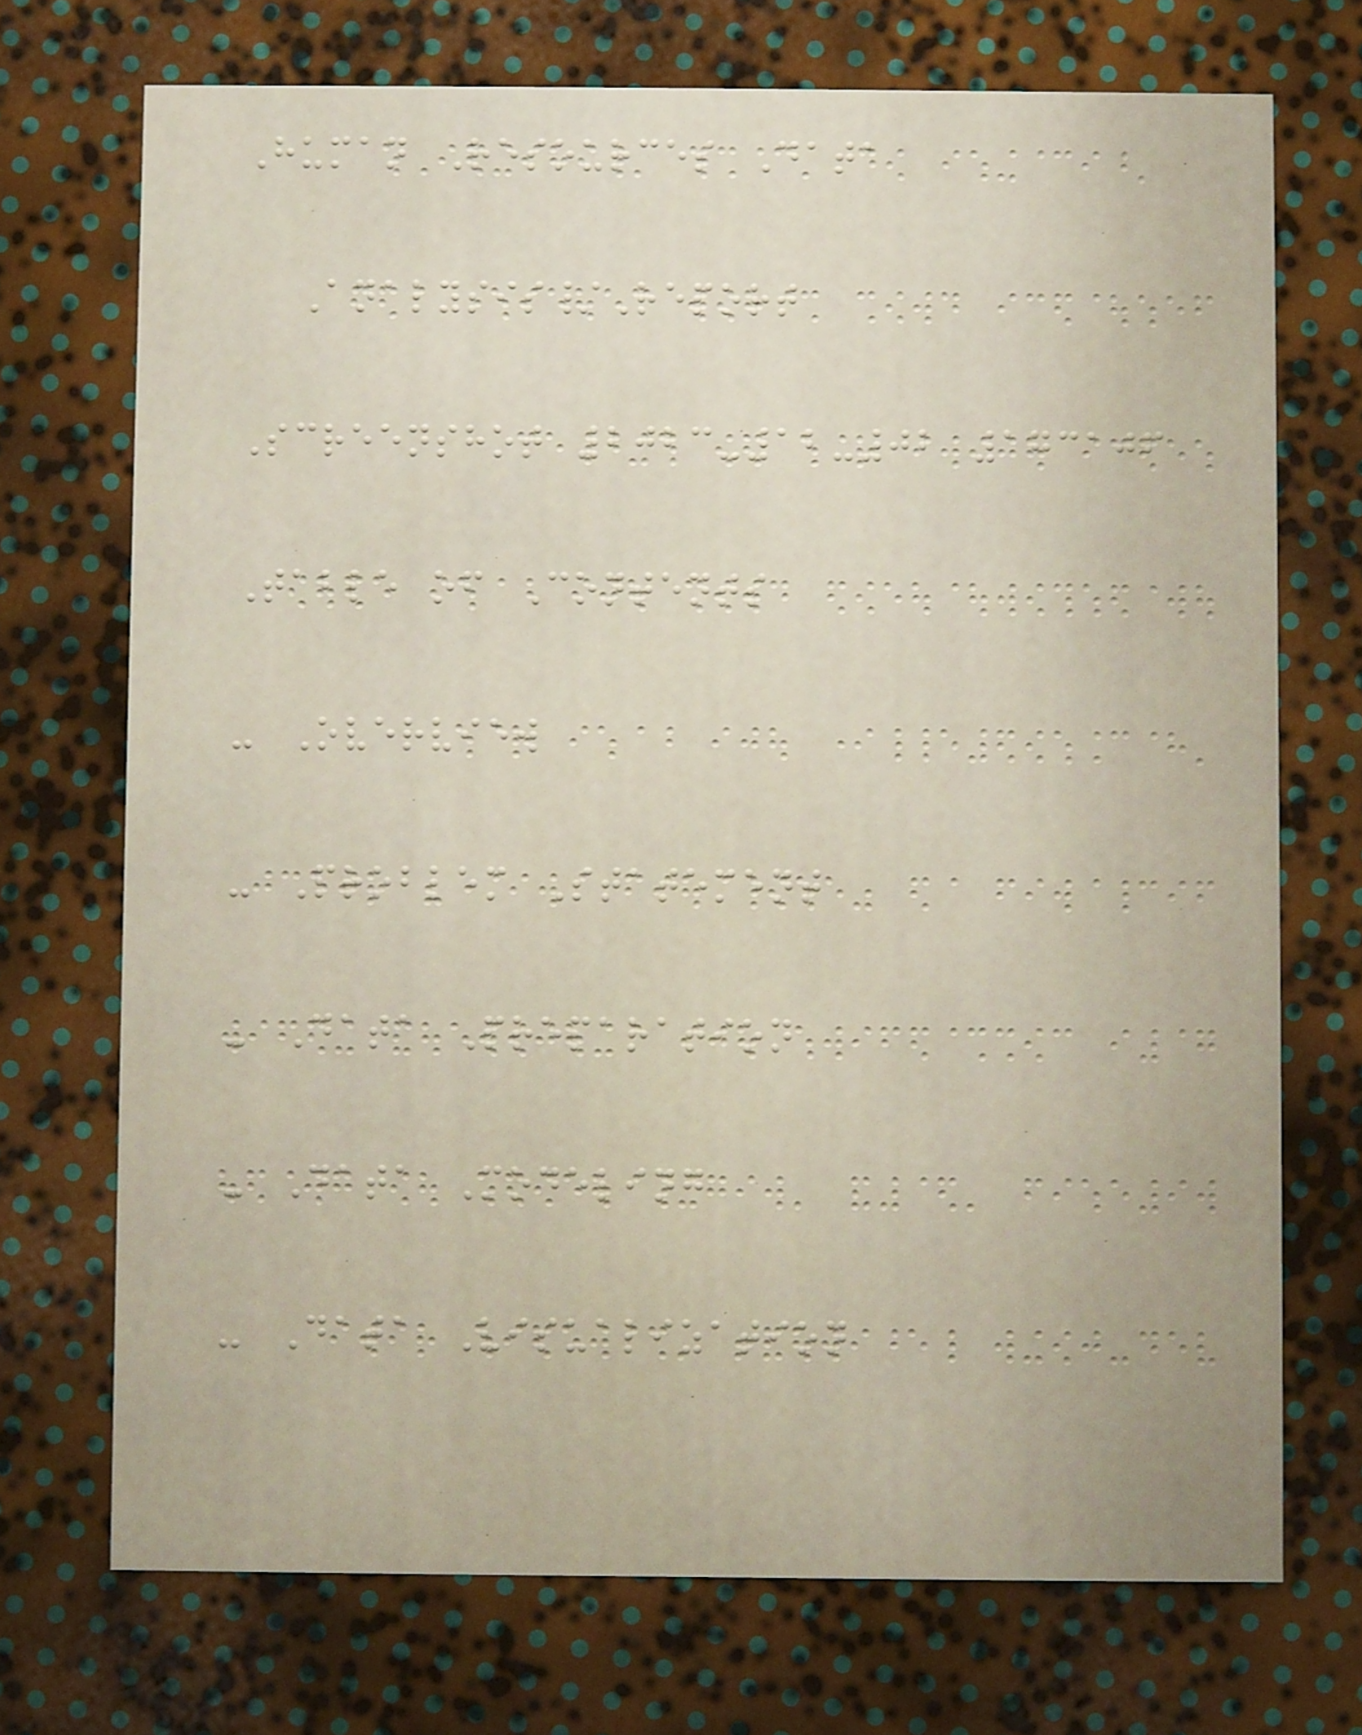Human Resources Data
Analysis/Report
Screenshot 2023-12-02 173106
Table of Contents
- Overview
- Problem Statement
- Data Preparation
- Data Modeling
- Data Visualization
